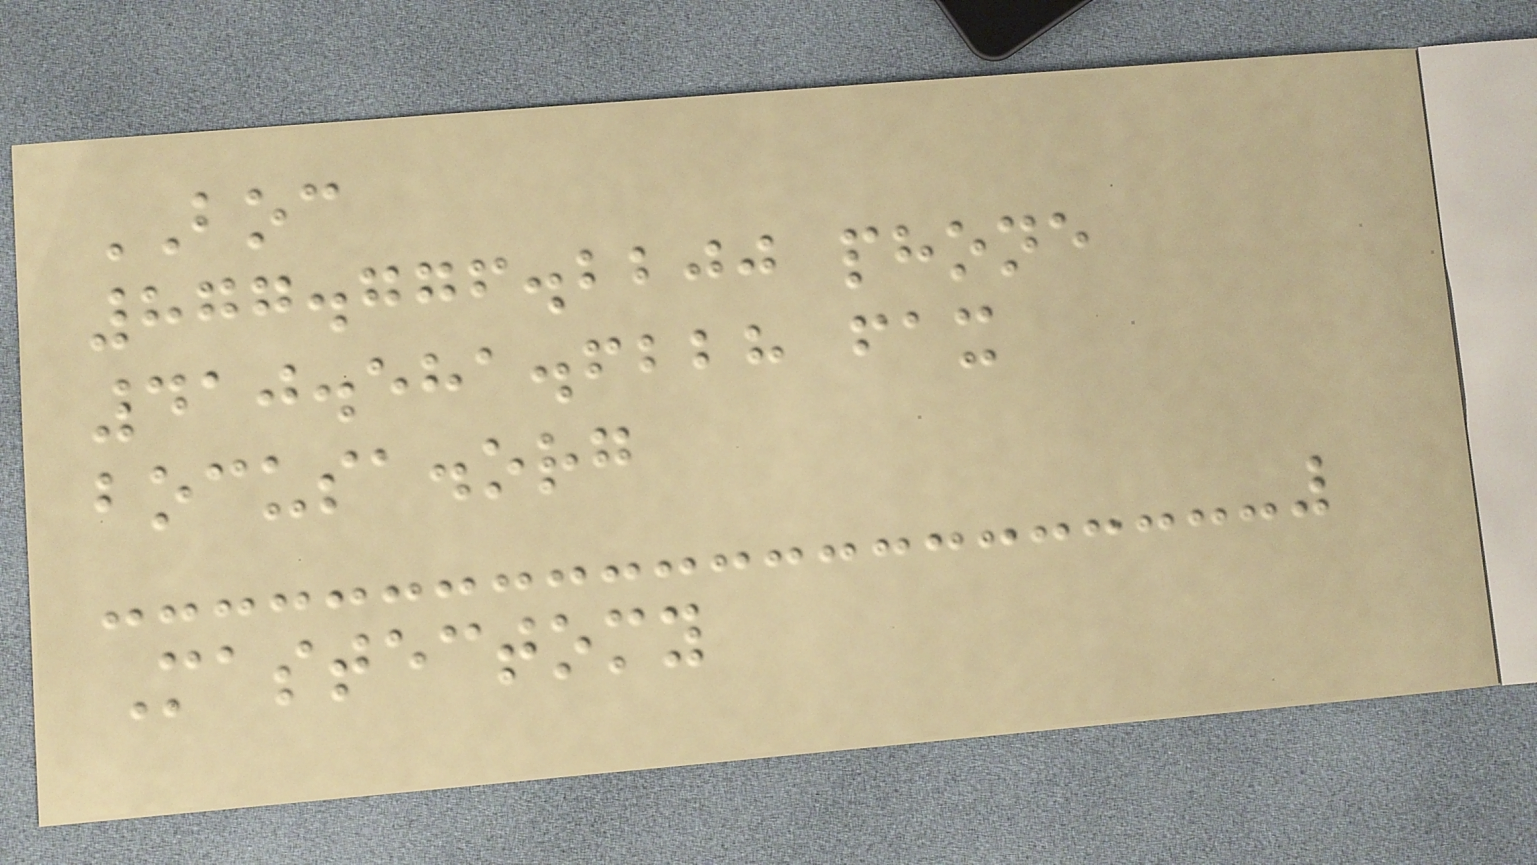BOC
877.776.2200 phone
410.581.6228 fax
bocusa.org
Mastectomy
